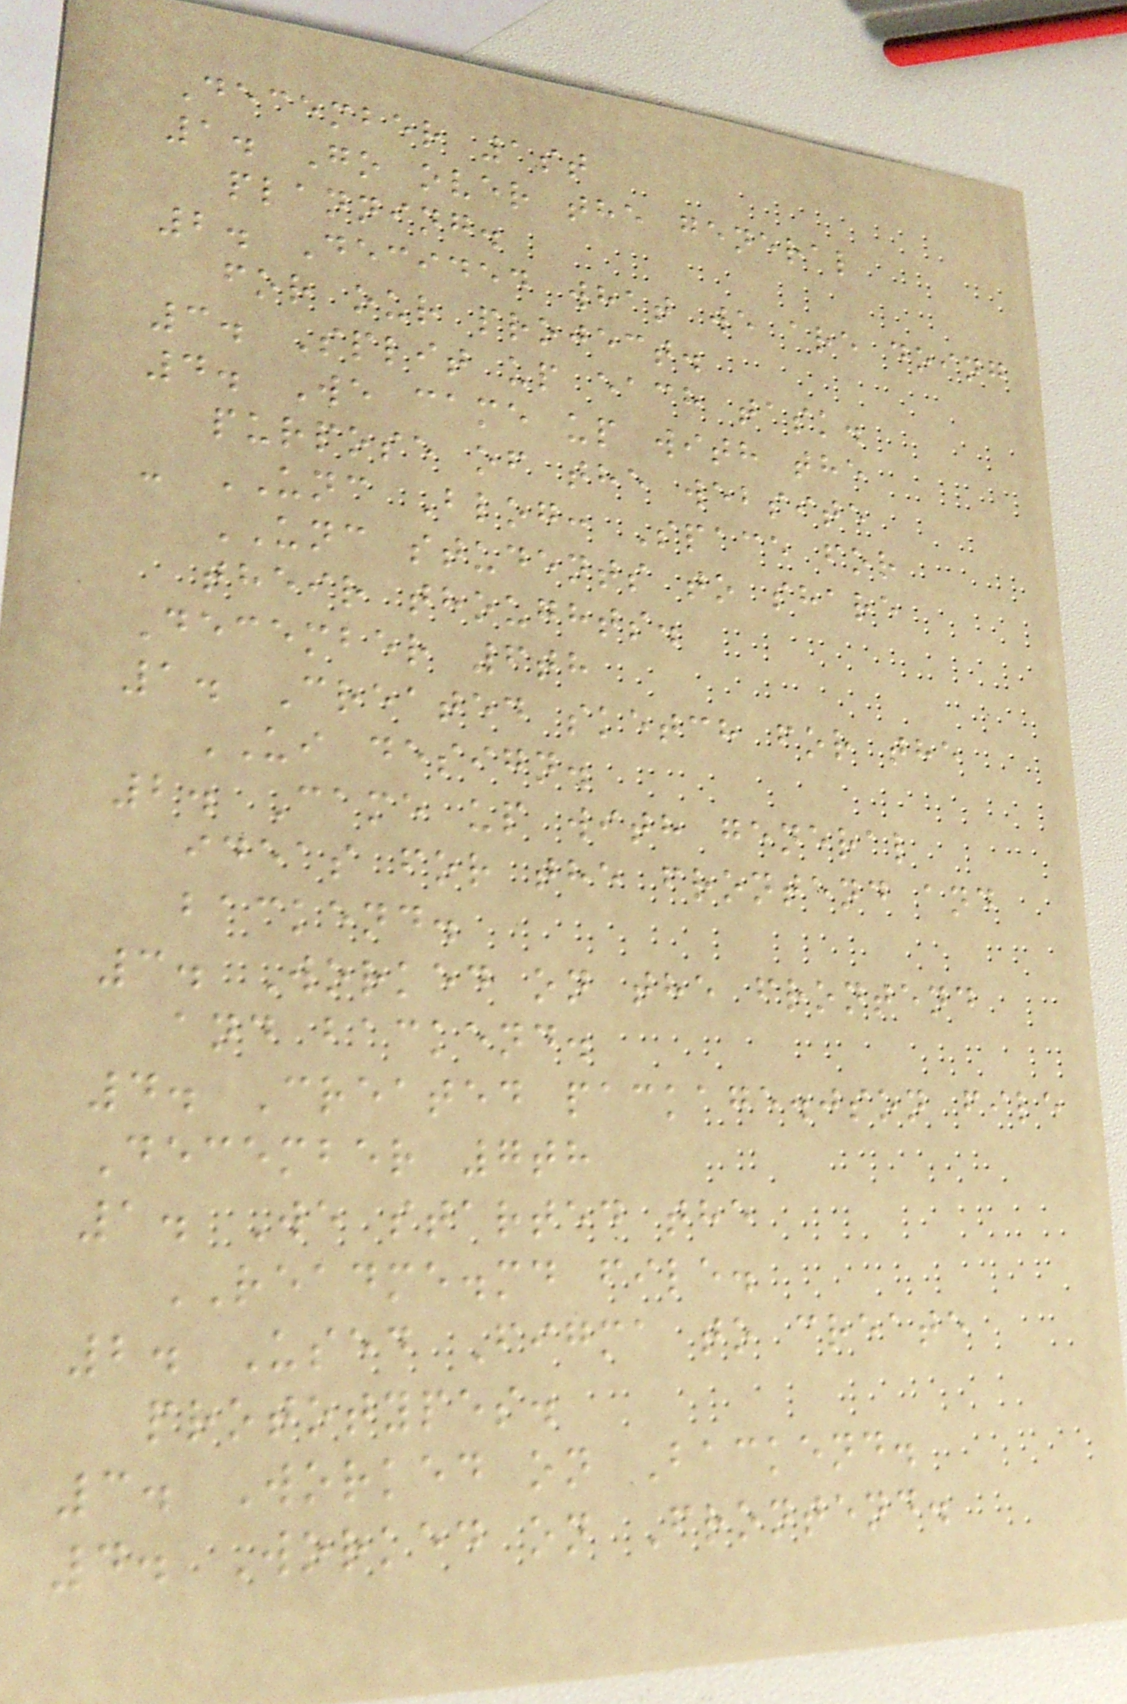December 1st
1. Go over the general
planning.
2. Decided what we are doing
for our project.
3. Split up each task.
4. We came up with the
purpose of the website
- UNC Blog: Space for
UNC students to share
their thoughts.
December 6th
1. Created sketch for the
UI design.
2. Came up with general
ideas for the frontend and
backend.
3. Worked on the frontend
and backend.
4. Created package.json file
December 7th
1. We started the
README.md file.
2. Used Figma to create
prototypes.
3. Worked on Backend.
4. Worked on Frontend.
